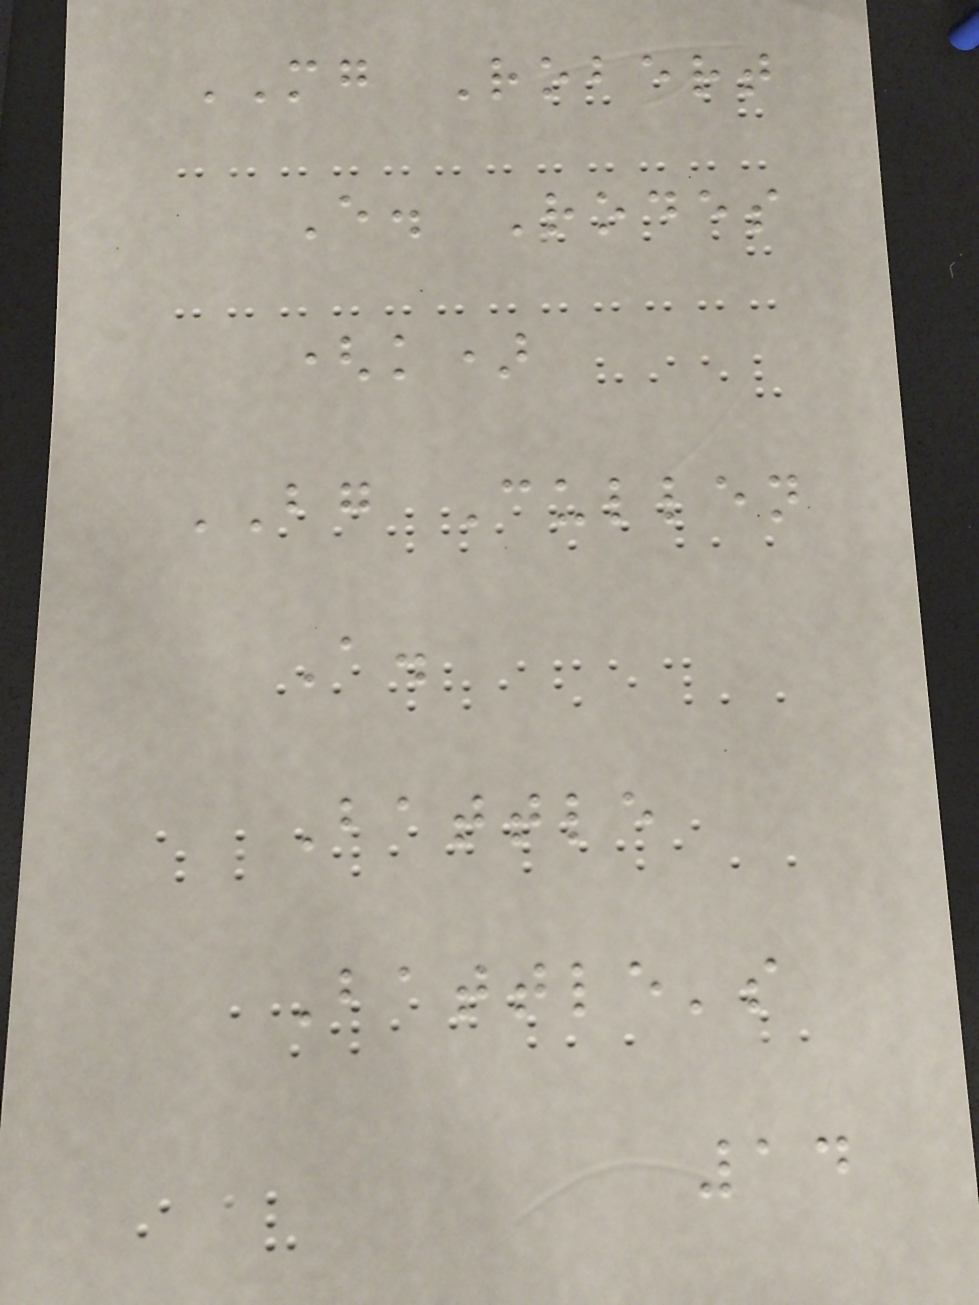MG Robert
E. Rodes
(k)
BG Cullen
A.
Battle
Battle's
14
